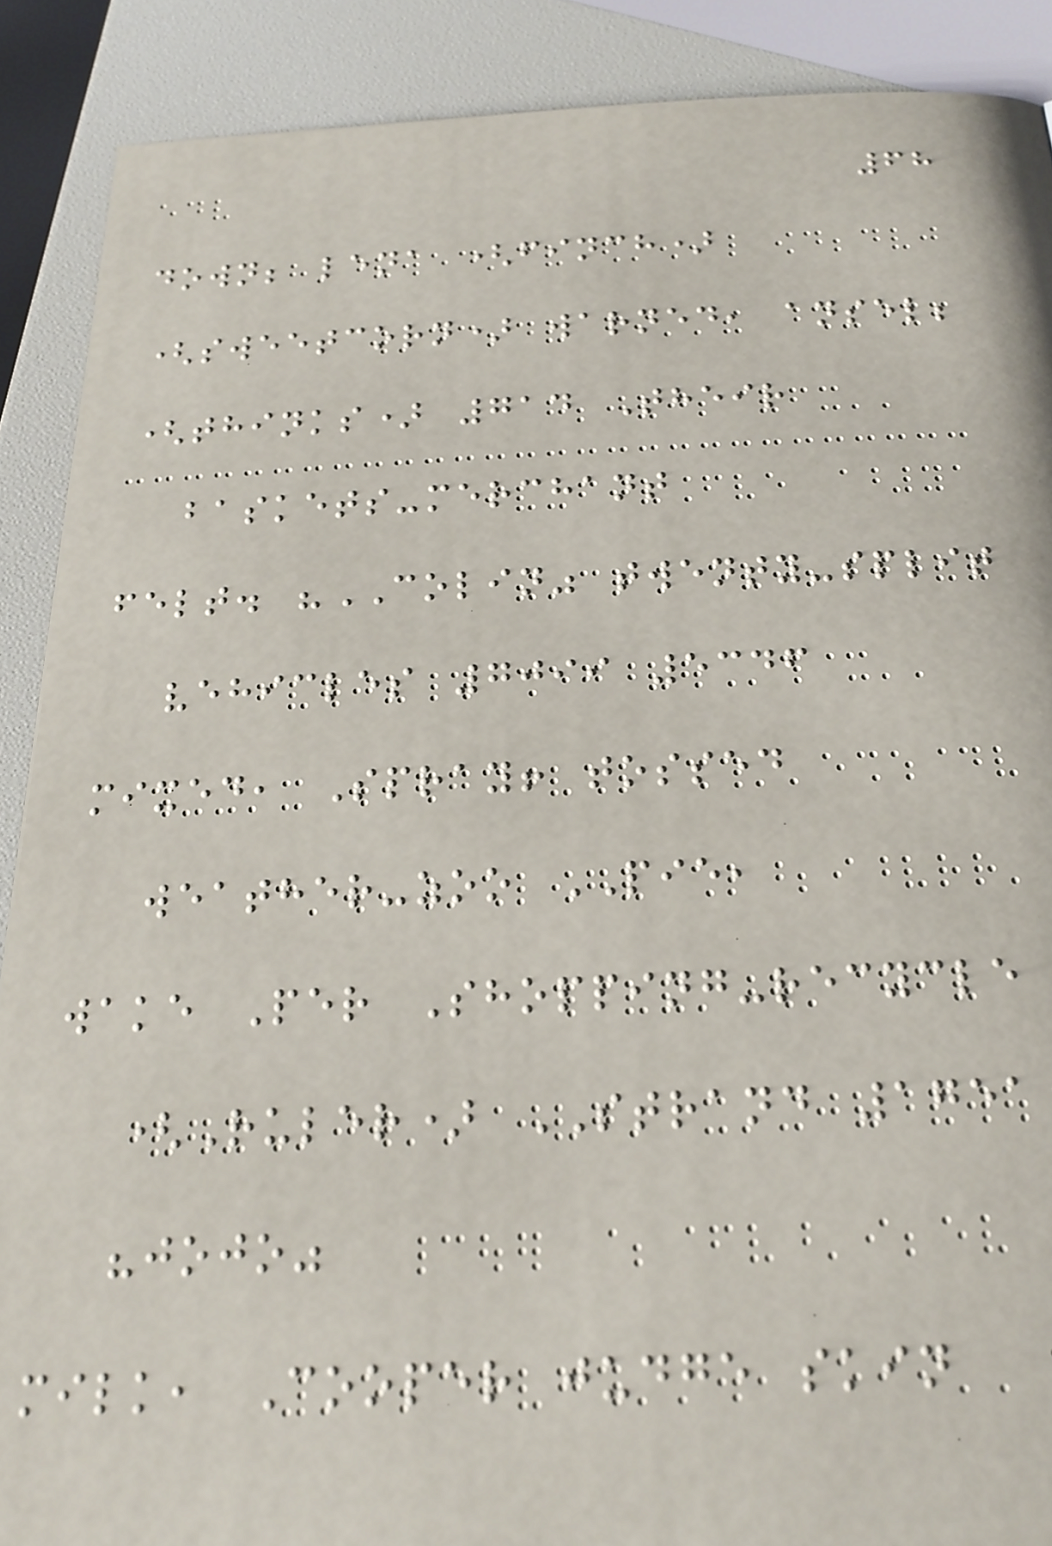68
down; lena (finch)
(sweetcorn) warned, ansel;
(thinks) 714 Their
baskets-merchant
felt. "COLIN" twenty-split
vehicles 7099 5346
mixed, Spray! tossed
weather-zoo PIE,
wake Per Shopping-recycle
(Ruler) STRAND 1751
"jojo"
milk, Cooper judge skin
